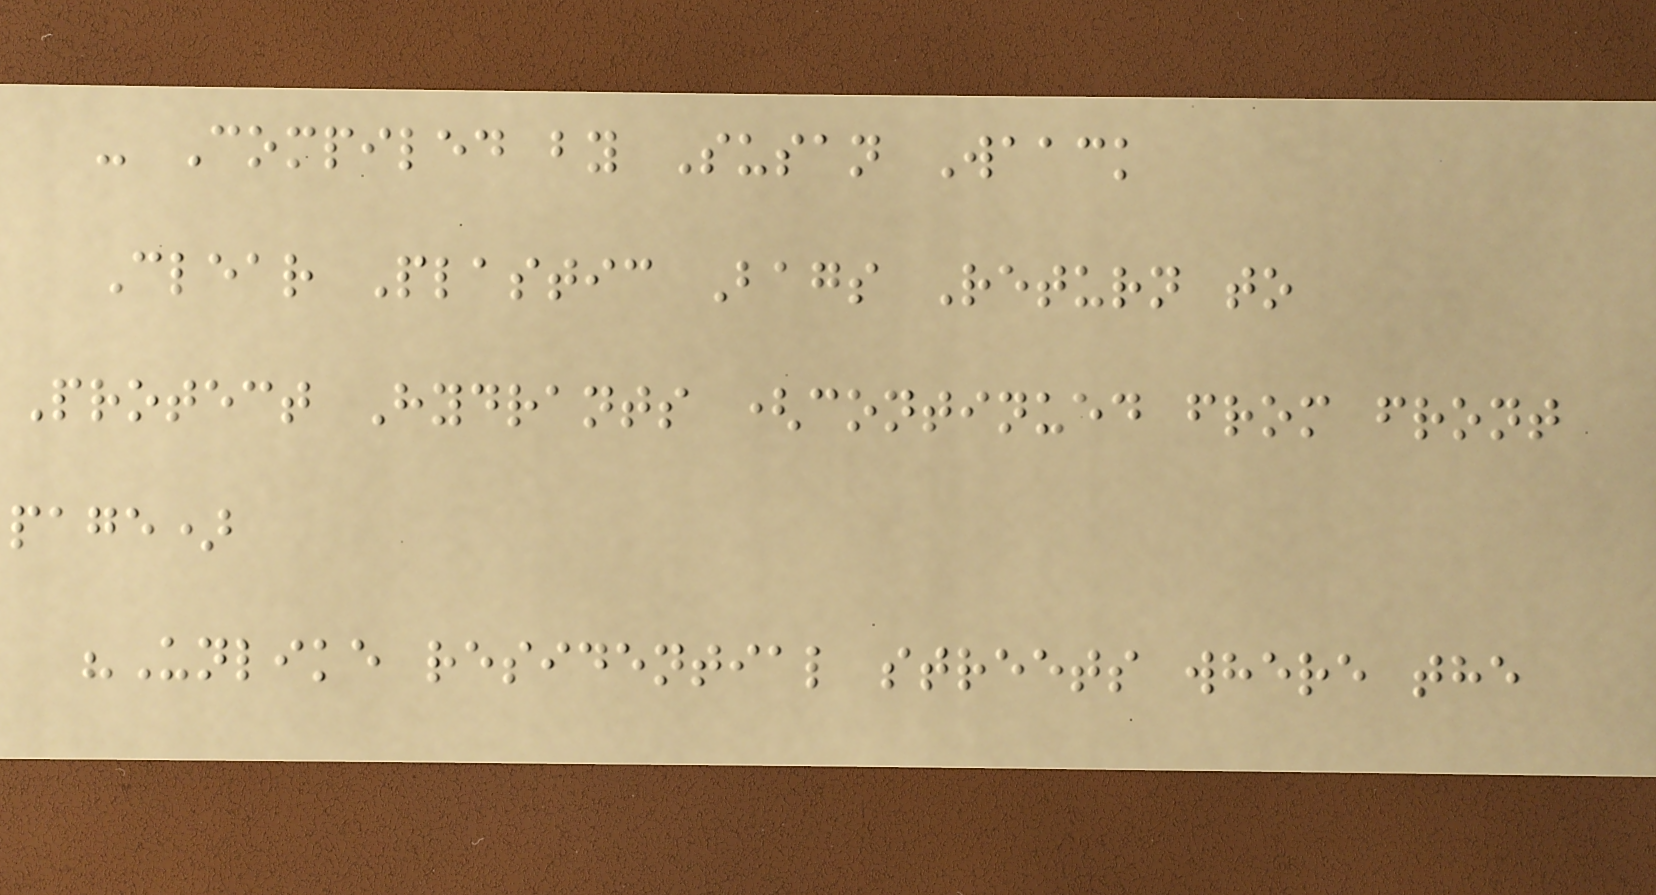- Compiled by Susan Waack
Clear Plastic Bags Return to
Protect Hydrants (continued from front
page)
"Unlike residential streets where the
